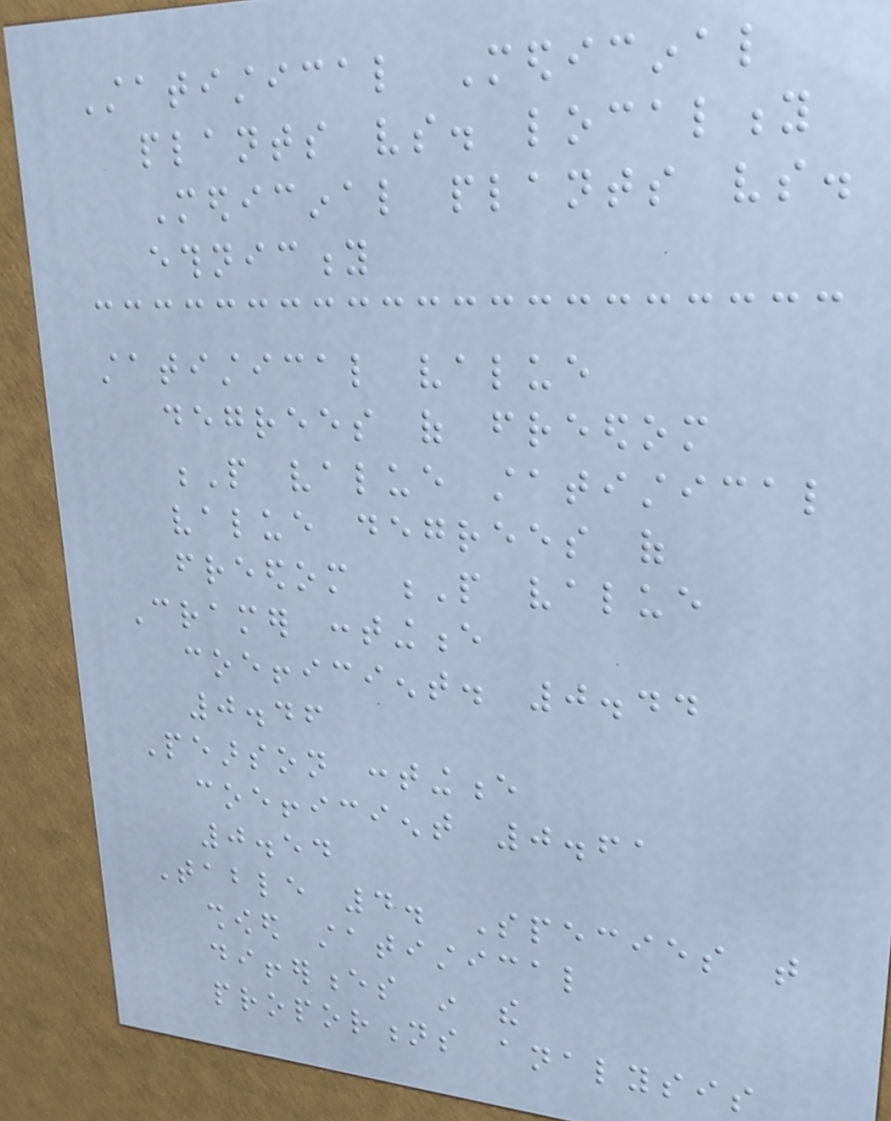Statistical Medicinal
plants vs. locality
Medicinal plants vs.
ethnicity
statistical value
degrees of freedom
P value statistical
value degrees of
freedom P value
Cramer contingence
coefficient. 0.44
0.46
Pearson contingence
coefficient 0.61
0.54
Table 4. Species that
showed statistical
differences in the
proportions analysis
